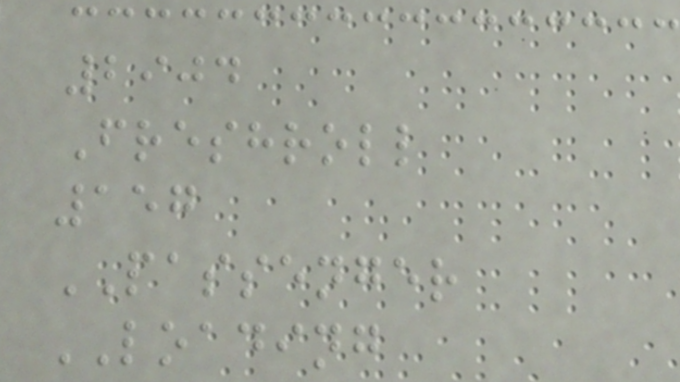2904
Freshroll
157
PASSENGER
LOADING
